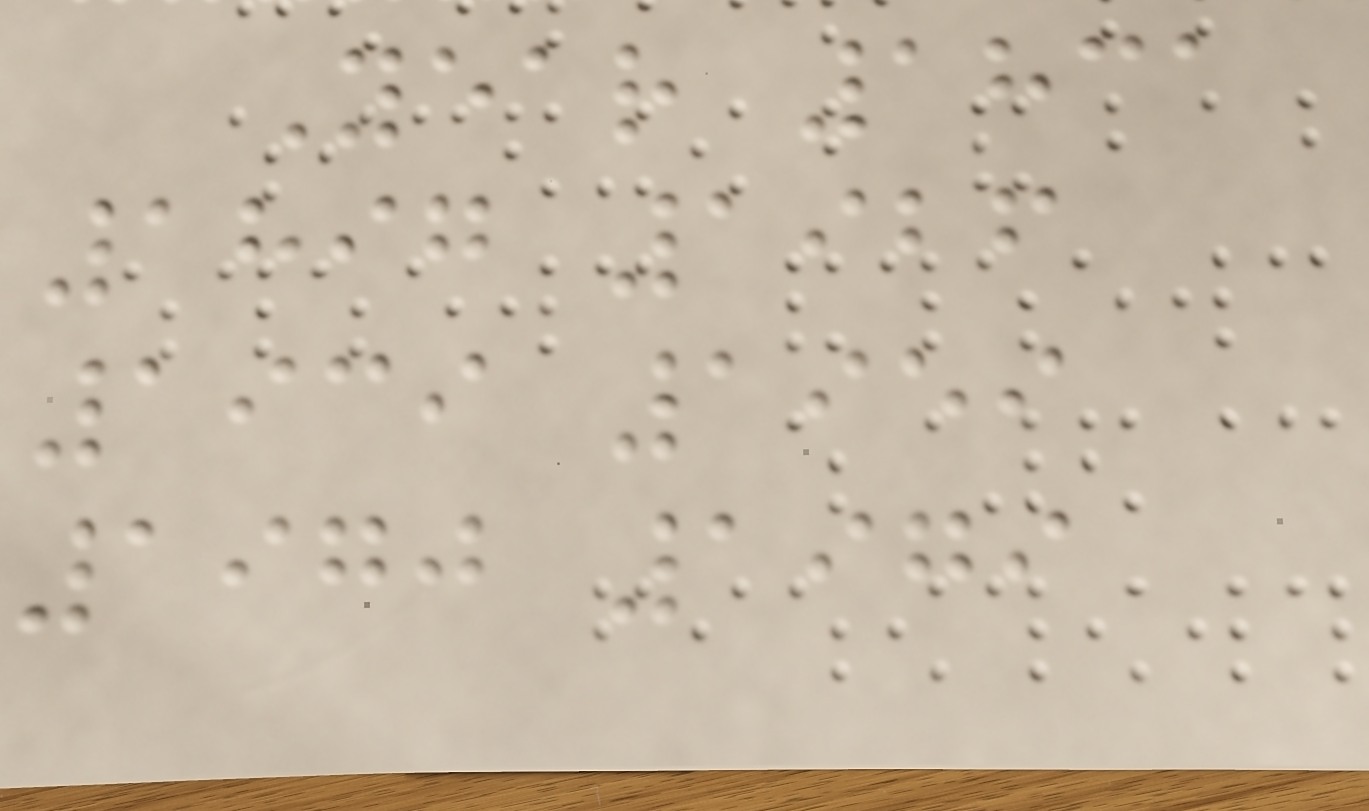Year 1831
1897 1926
1939 1959
1970 1979
